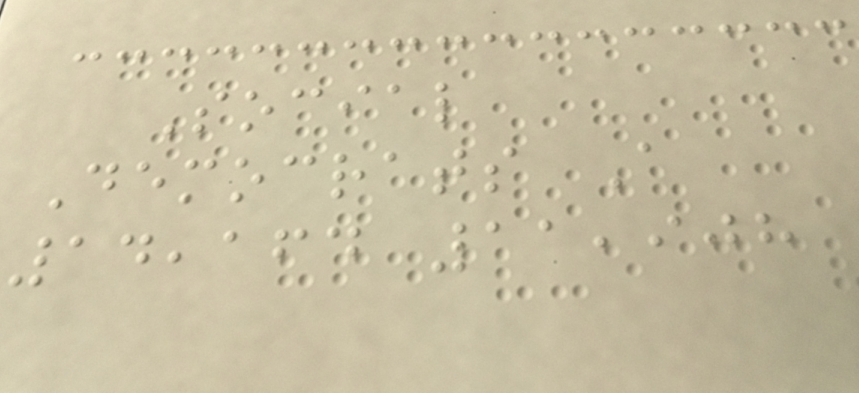Social
Democrats A
14,164 11,908
